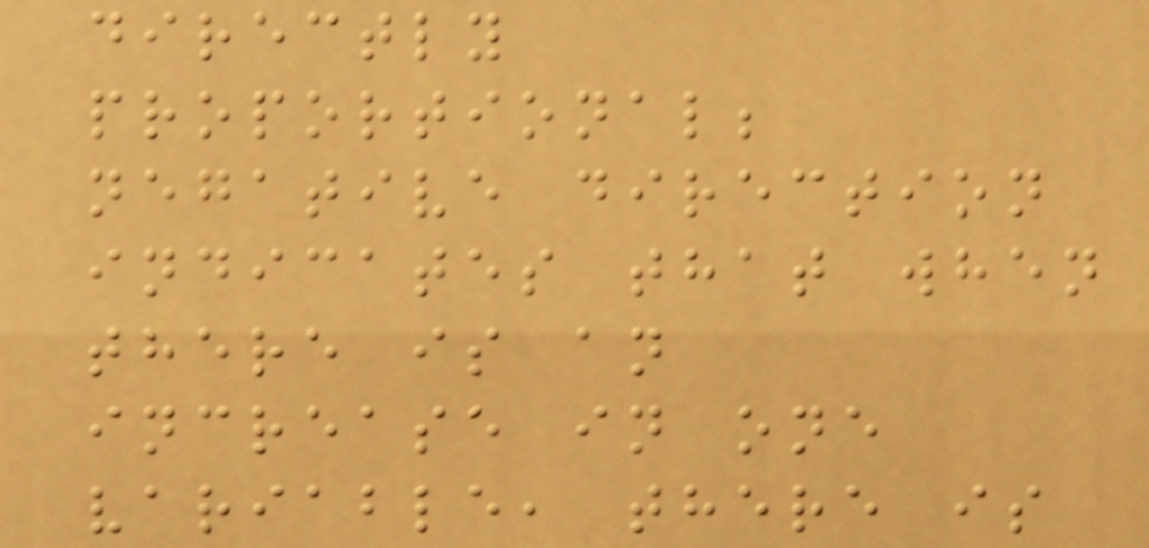directly
proportional;
negative direction
indicates that when
there is an
increase in one
variable, there is
